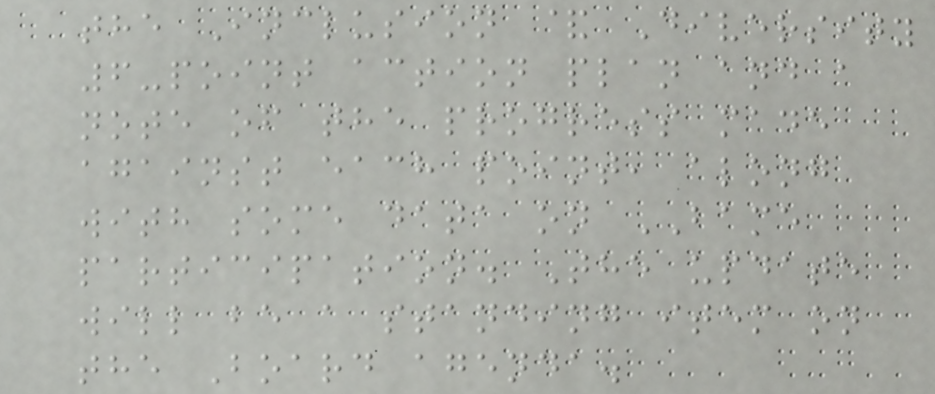the Inclusion & Diversity
6-point action plan and a
note of the progress made
against each point, along
with some data on BAME
participation. The update
will be a standing item on
the Board agenda.
